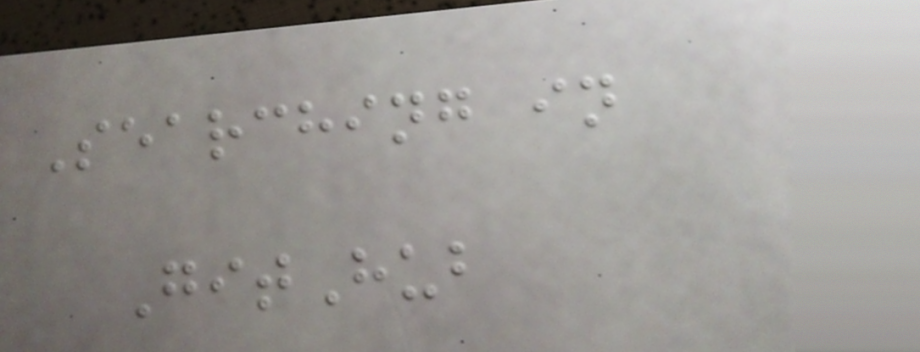Searching in
GitHub
